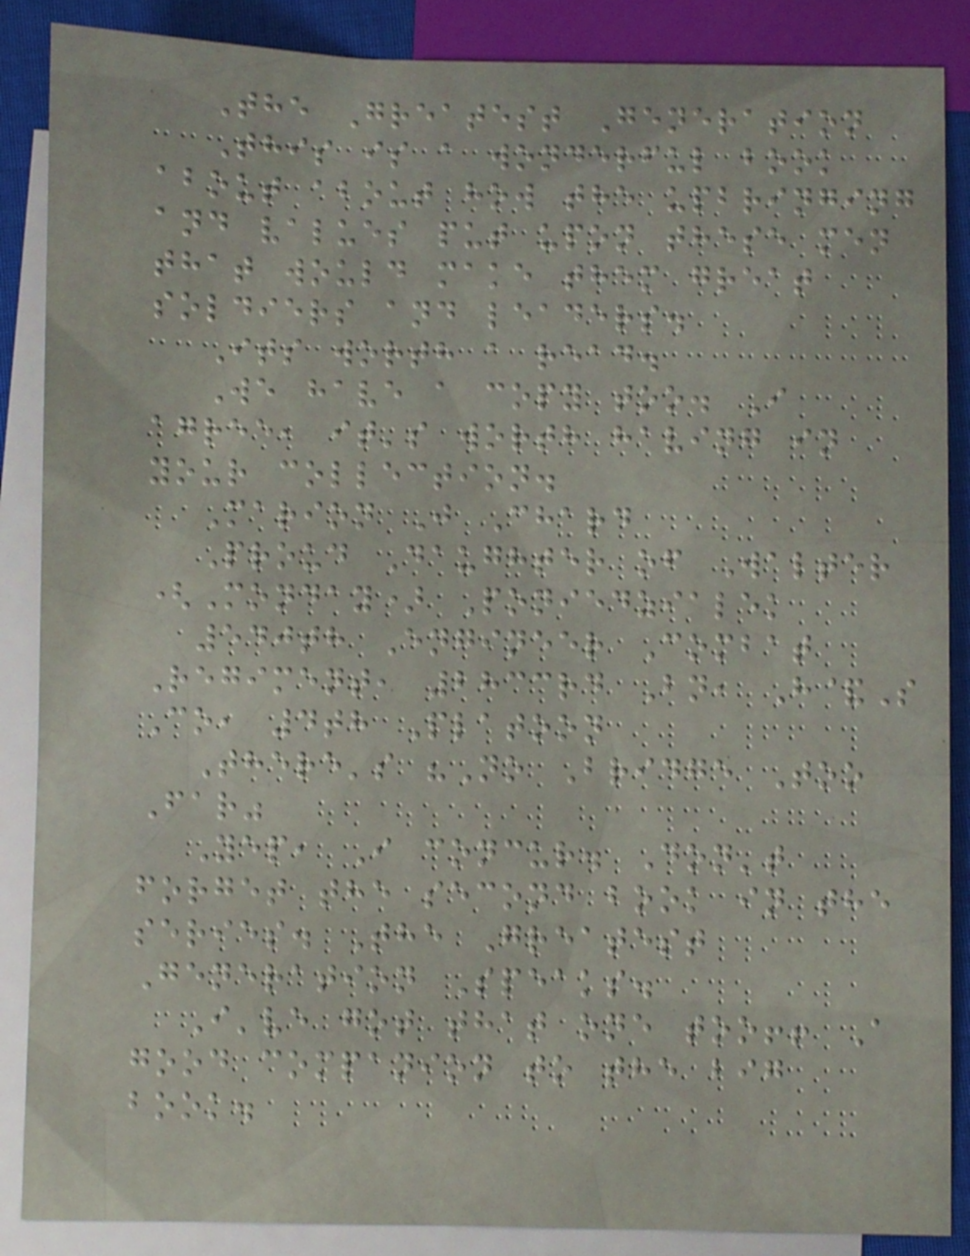The Greatest Generation
This is a wonderful book
about about how the upbringing
and values put upon these men
that would make them great
soldiers and leaders.
Its worth a read.
We have a copy too. I
agree, it's worth having in
your collection.
Marion J Chard
Proud Daughter of Walter
(Monday) Poniedzialek
540th Engineer Combat
Regiment, 2833rd Bn, H&S
Co, 4th Platoon
There's "No Bridge Too
Far"
Yep, I concur. Don't
forget the second book in the
series. The Greatest
Generation Speaks.
I've got that one too!! A
good companion to the big
book.
